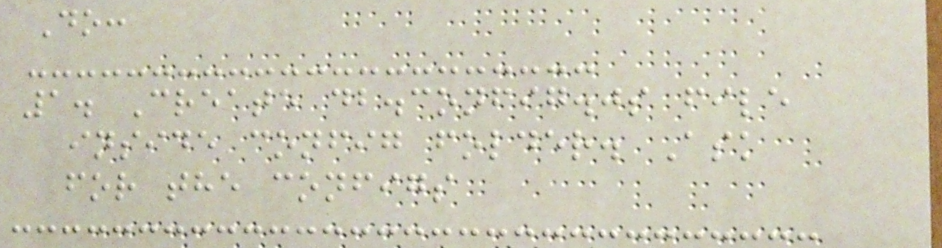Do:
1. Create db.config.js file
inside config folder. Ask
for the configs
